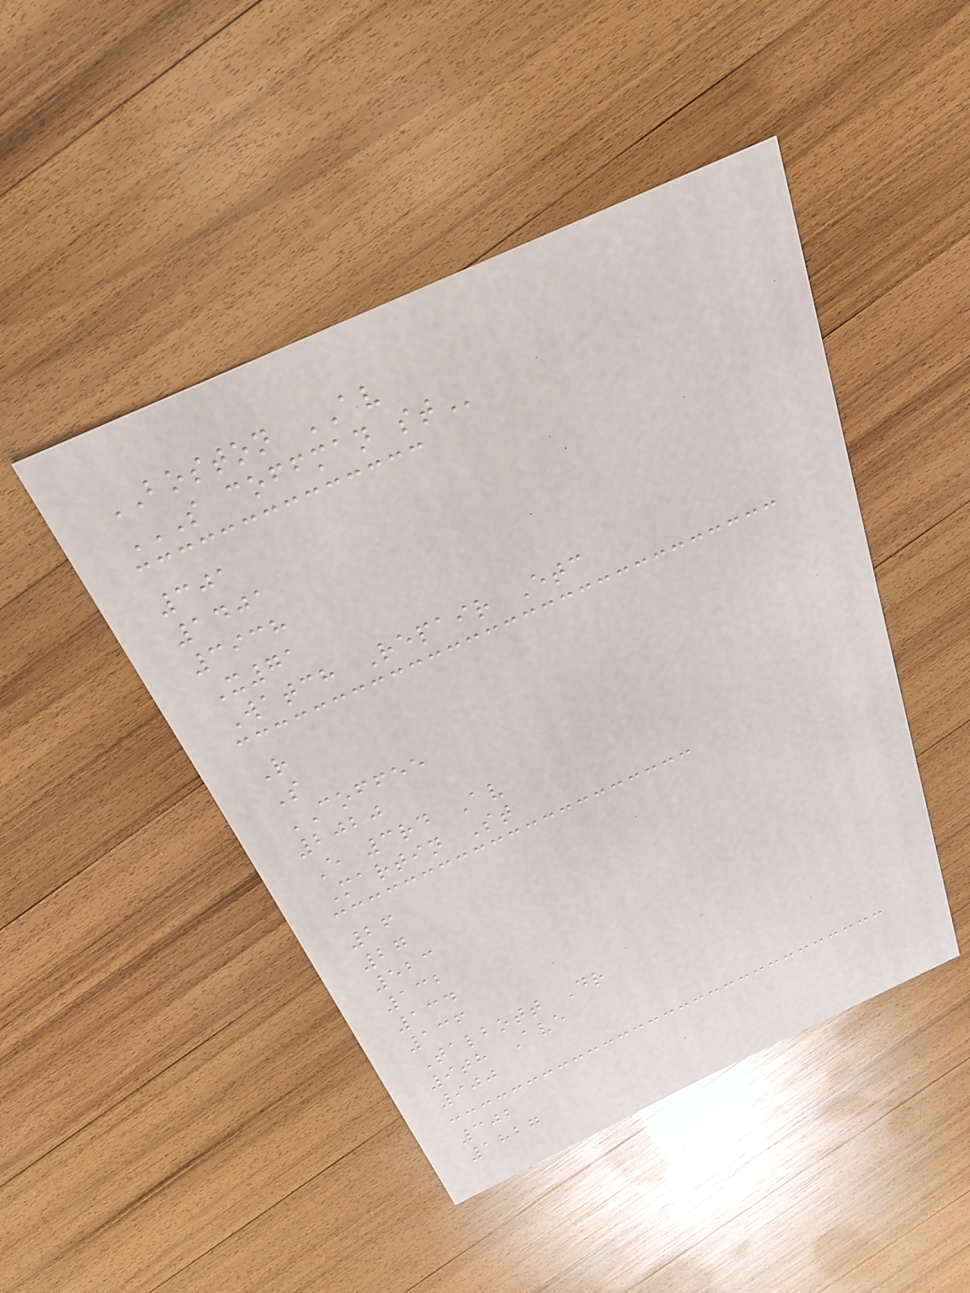BOSTON AV
S COFFMAN ST
301
1401
3938
X71
Watch Repair Etc
R
S
COFFEE
2020
E 3rd Av
Martin St
26
27
523
132
134
136
Talbott Dr
9th Ave
900
302
1827
